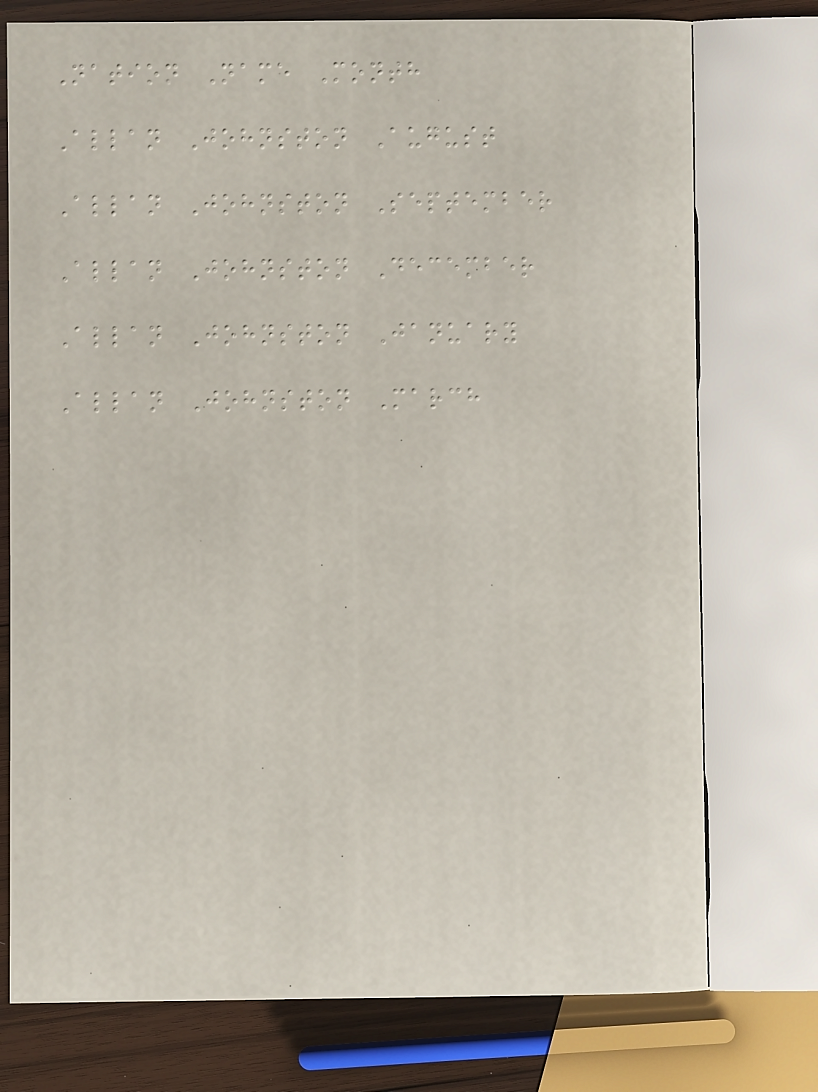Nation Name Month
Allan Johnston August
Allan Johnston September
Allan Johnston December
Allan Johnston January
Allan Johnston March
